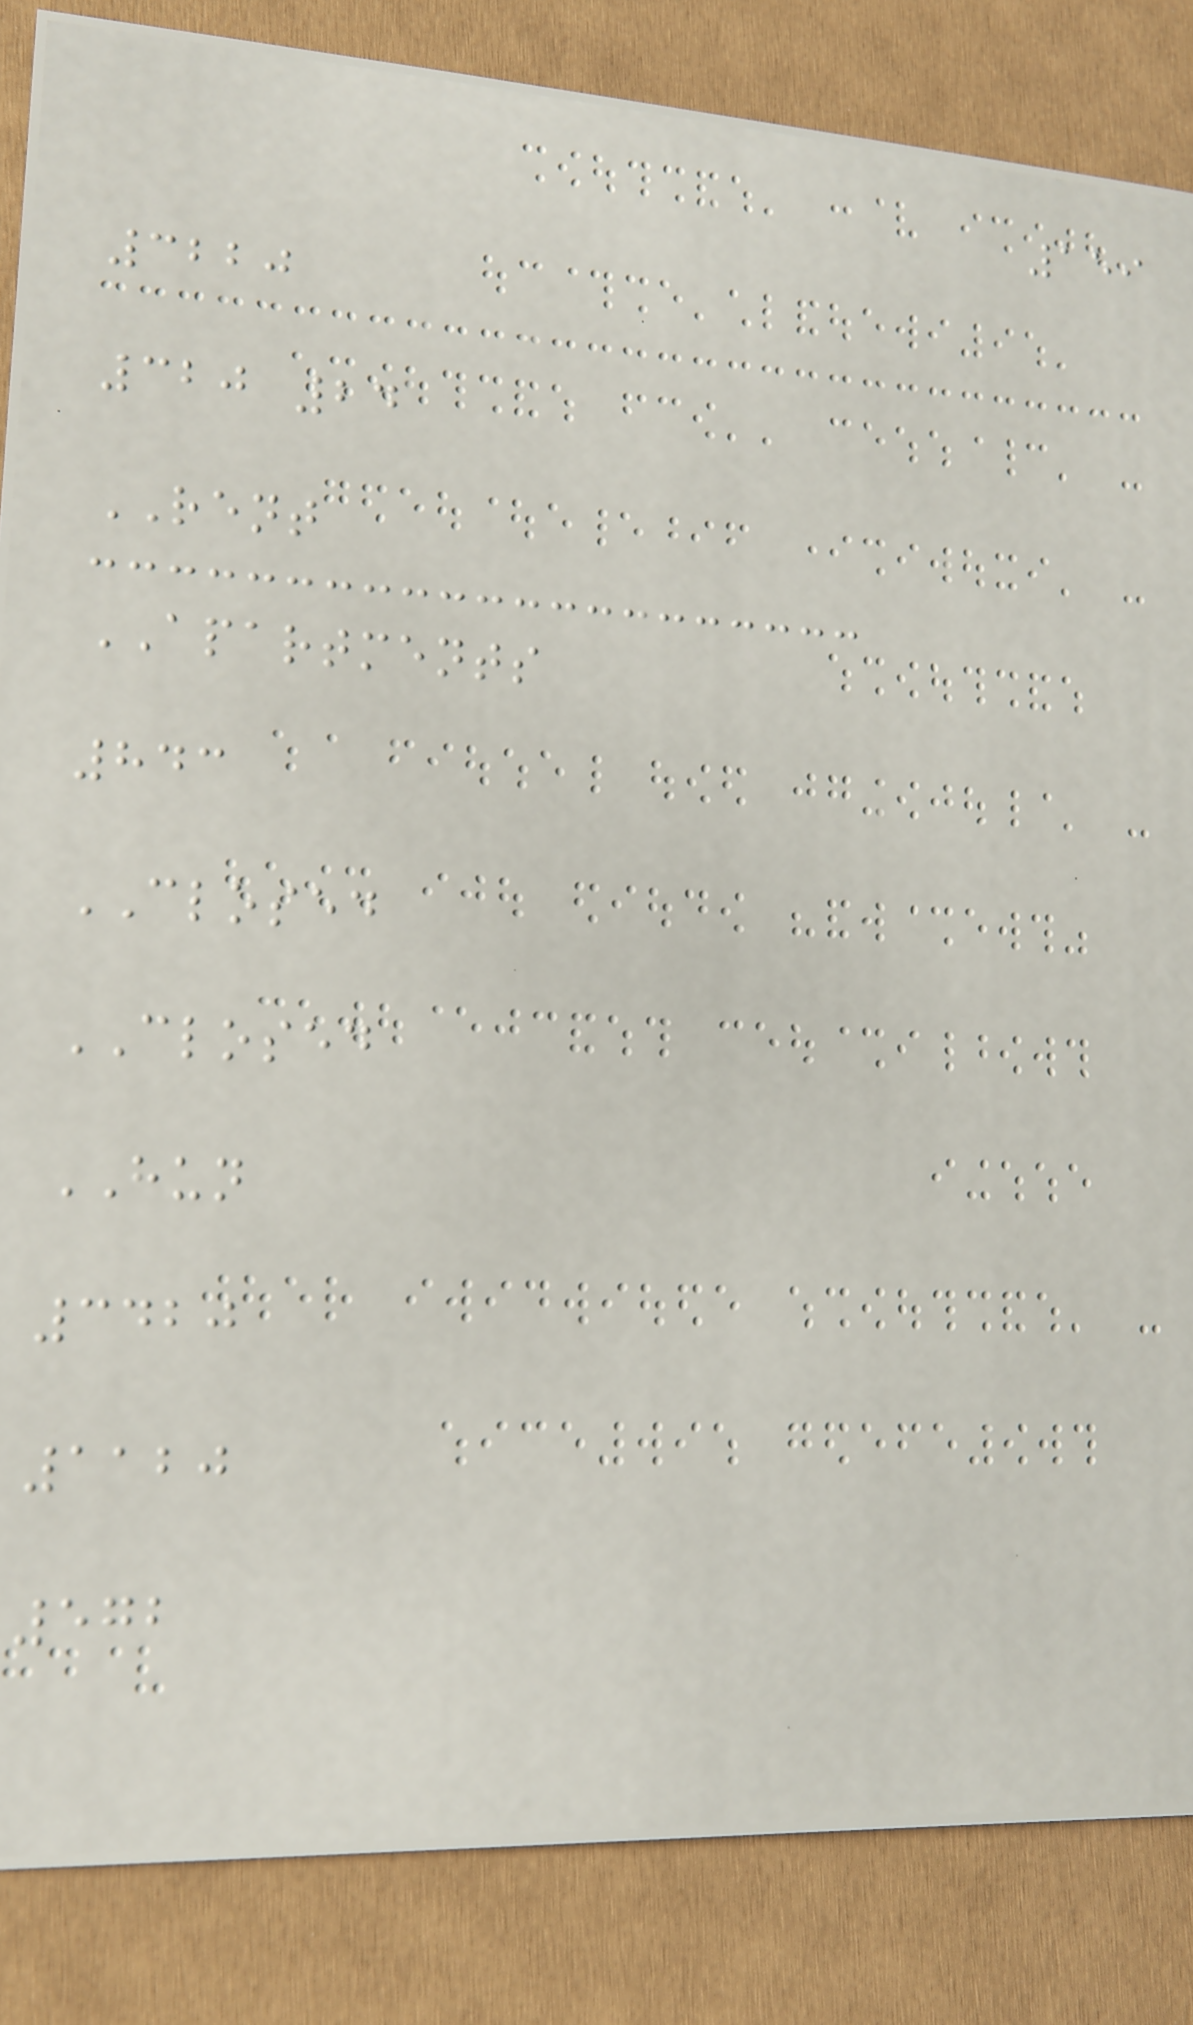159
3220
320 24
RENT
APARTMENTS
843
CLOSED
CLOSED
HUN
3420
1120
572
